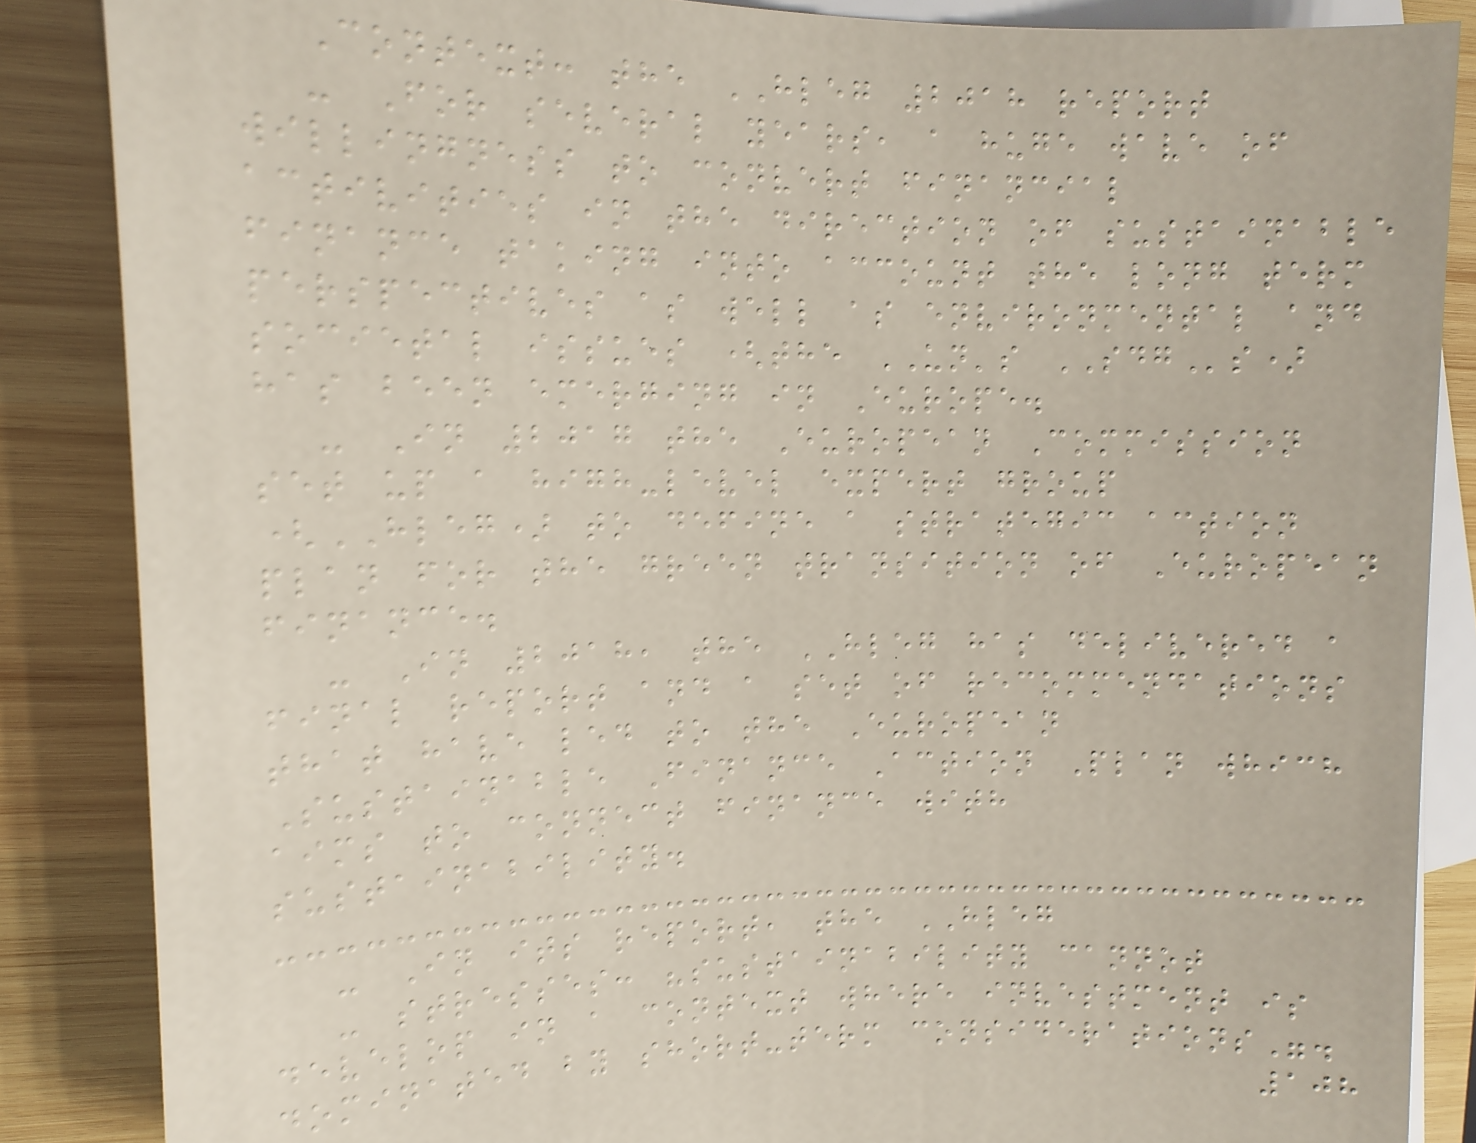Context: the HLEG 2018 report
- For several years, a huge wave of
willingness to convert financial
activities in the direction of sustainable
finance taking into account the long term
perspectives as well as environmental and
societal issues (the UN's SDGs)
has been emerging in Europe.
- In 2017 the European Commission
set up a high-level expert group
(HLEG) to define a strategic action
plan for the green transition of European
finance.
- In 2018, the HLEG has delivered a
final report and a set of recommendations
that have led to the European
Sustainable Finance Action Plan which
aims to connect finance with
sustainability.
- In its report, the HLEG
- stresses: "sustainability cannot
develop in a context where investment is
dominated by short-term considerations".
108
